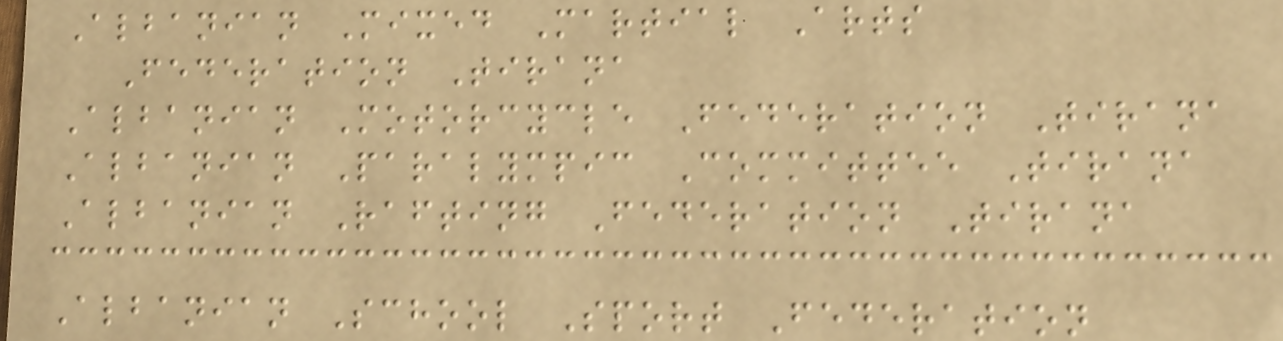Albanian Mixed Martial Arts
Federation Tirana
Albanian Motorcycle Federation Tirana
Albanian Paralympic Committee Tirana
Albanian Rafting Federation Tirana
Albanian School Sport Federation
